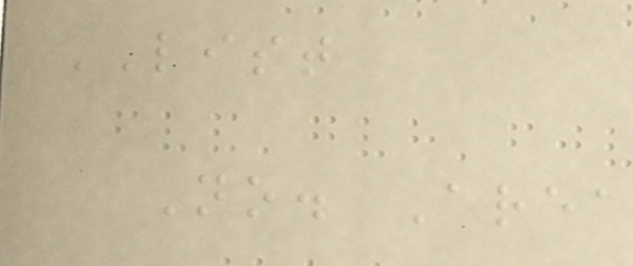LIST
No. Area
